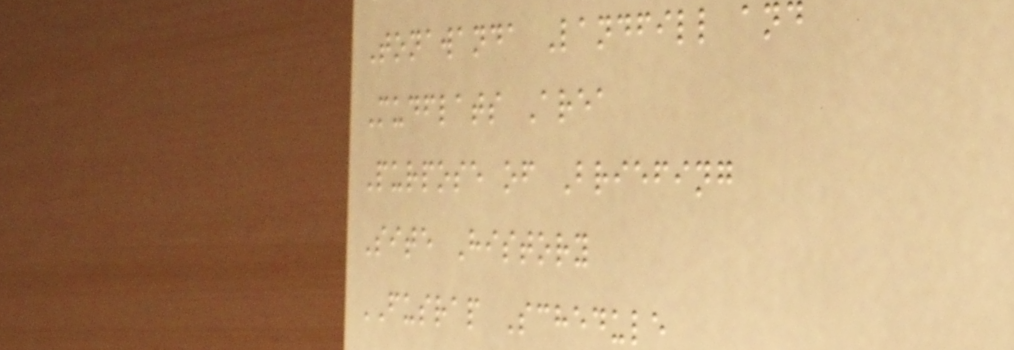Tonawanda Landfill and
Mudflats Area
Purpose of Briefing
Site History
FUSRAP Schedule
